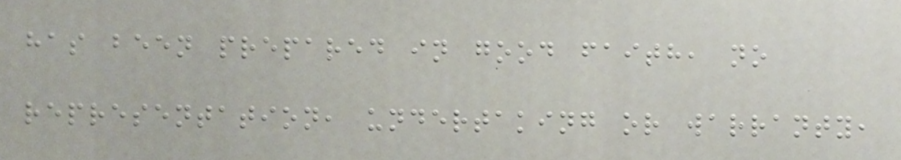has been prepared in good faith, no
representation, undertaking or warranty,
